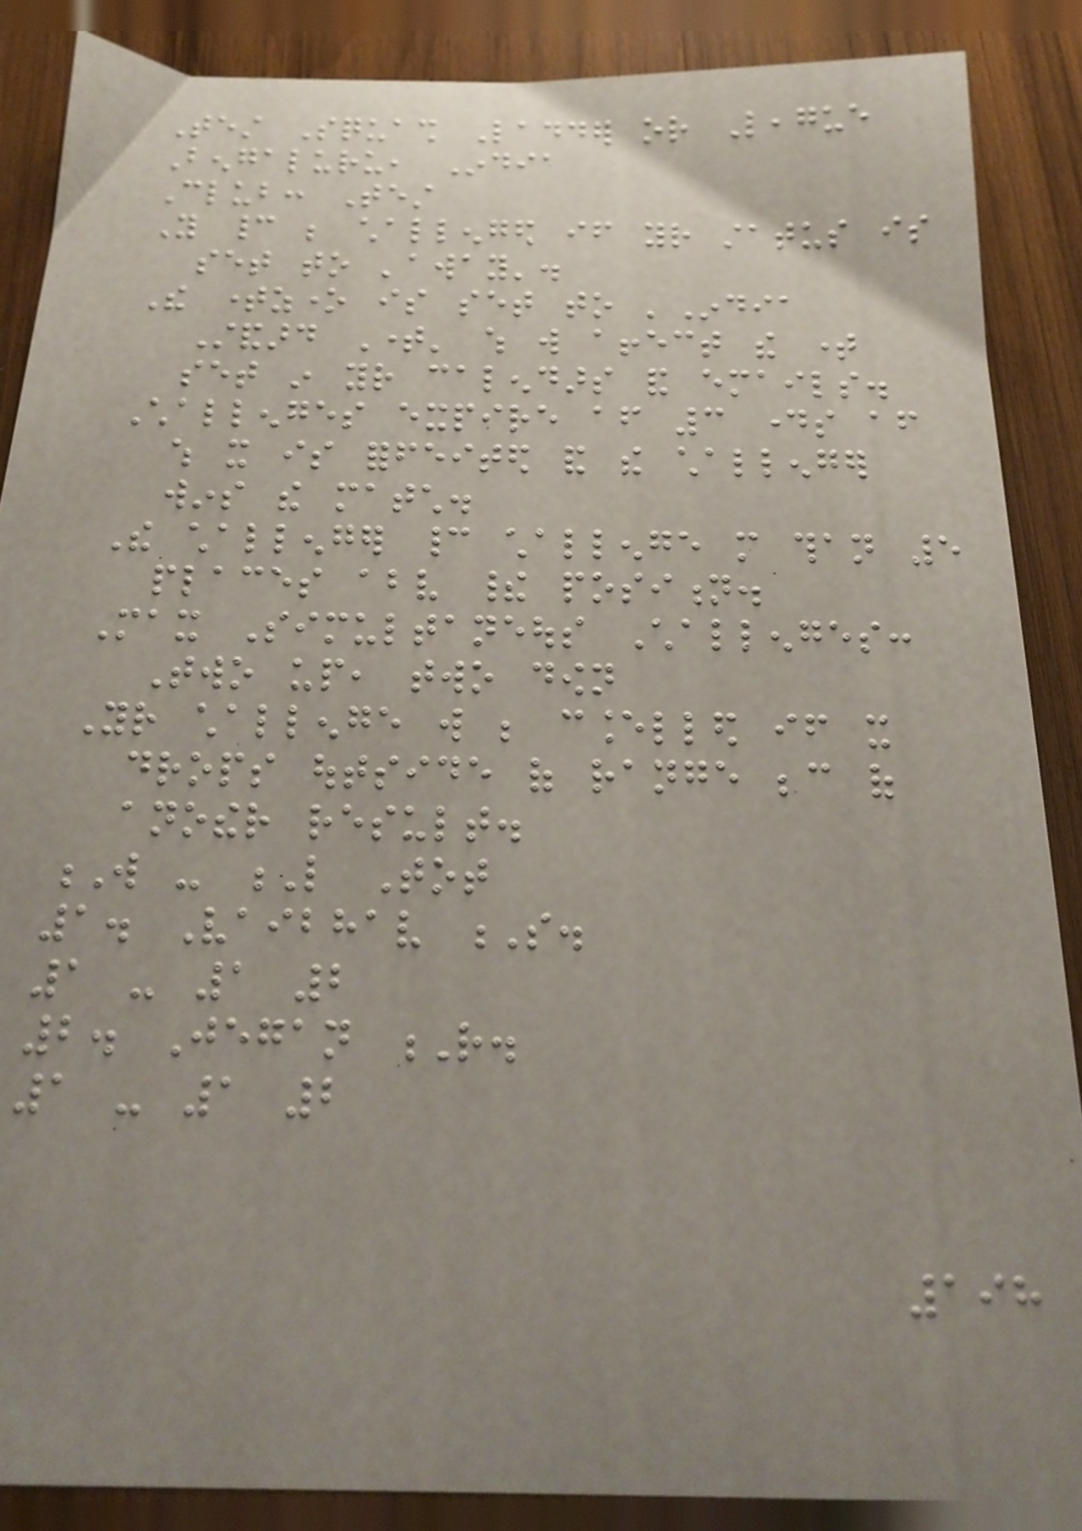Test Squash Ladder or League
Bengaluru, India
Club: Test
You cannot be challenged if your status is
set to 'away'.
The timezone is set to 'India
Standard Time' which will affect the time
set in your calendars and emails.
Challenges expire after 3 days after
which it is forfeited and the challenger
wins the match.
The challenger cannot challenge more than 5
places above their position.
Max Simultaneous Challenges:
Two up, two down
Your challenge will be cancelled if it
drops outside of range because of
another result.
W - L Tot
1. Vaibhav S.
1 - 1 2
2. Jegan R.
1 - 1 2
198
